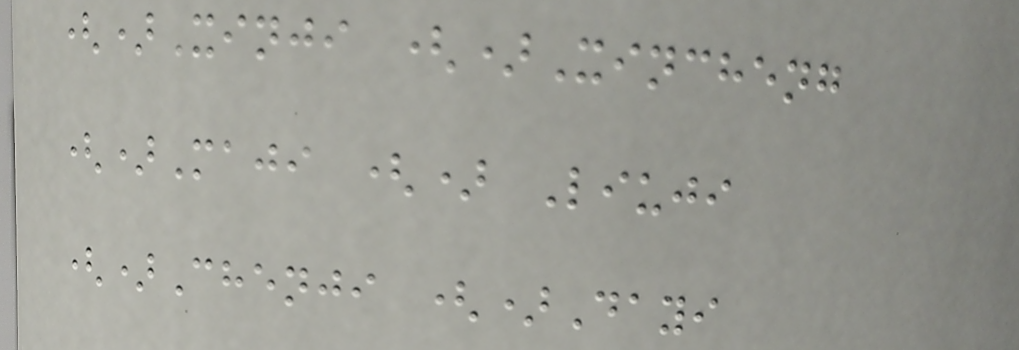()Xinji ()Xincheng
()Maji () Liuji
()Chenji ()Dayi
